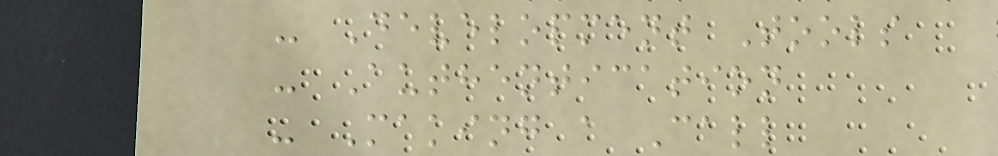- Development Tools
- Authentication
- Making a Call
